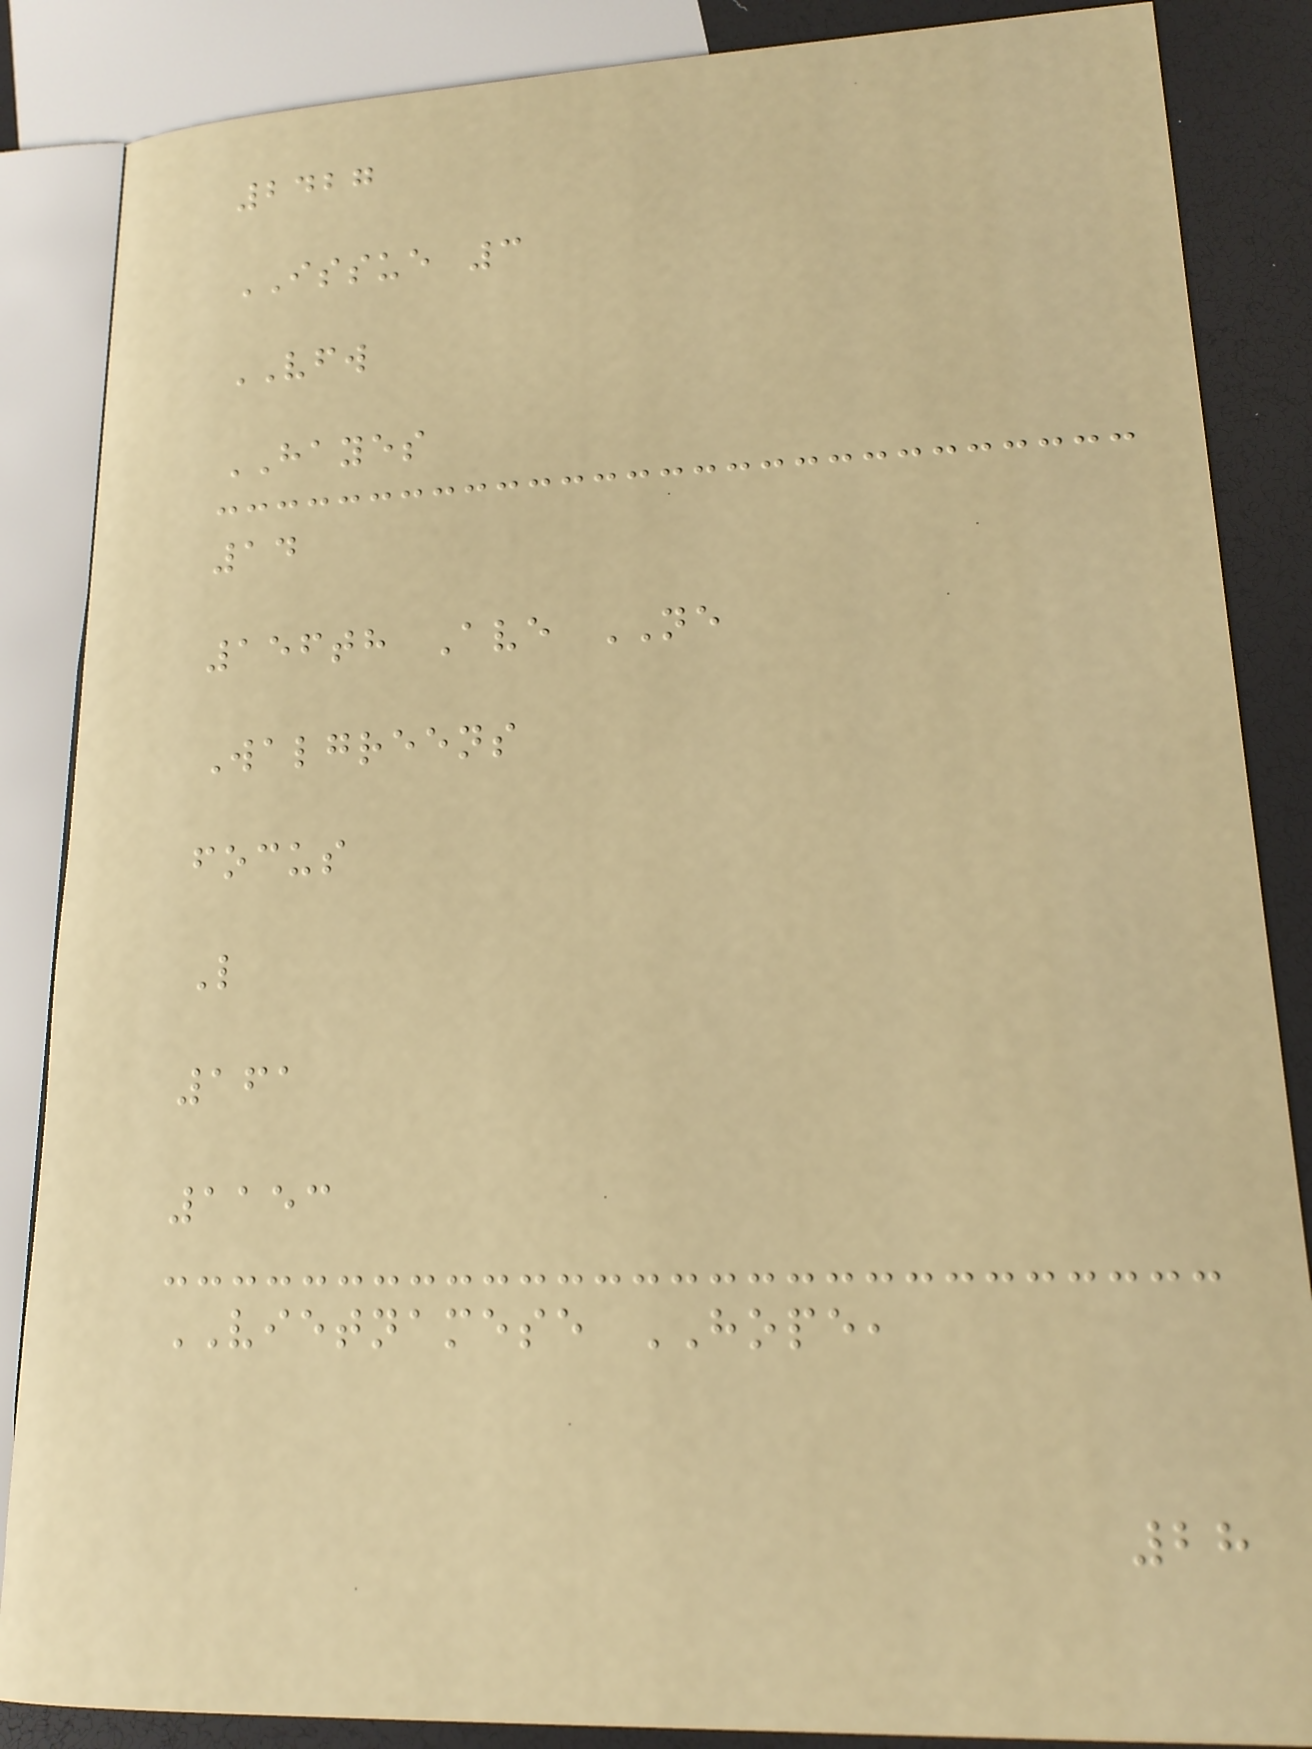2427
ISSUE 3
VFW
HAYES
14
156th Ave NE
Walgreens
focus
L
161
1153
VIETNAMESE HOPE,
28
